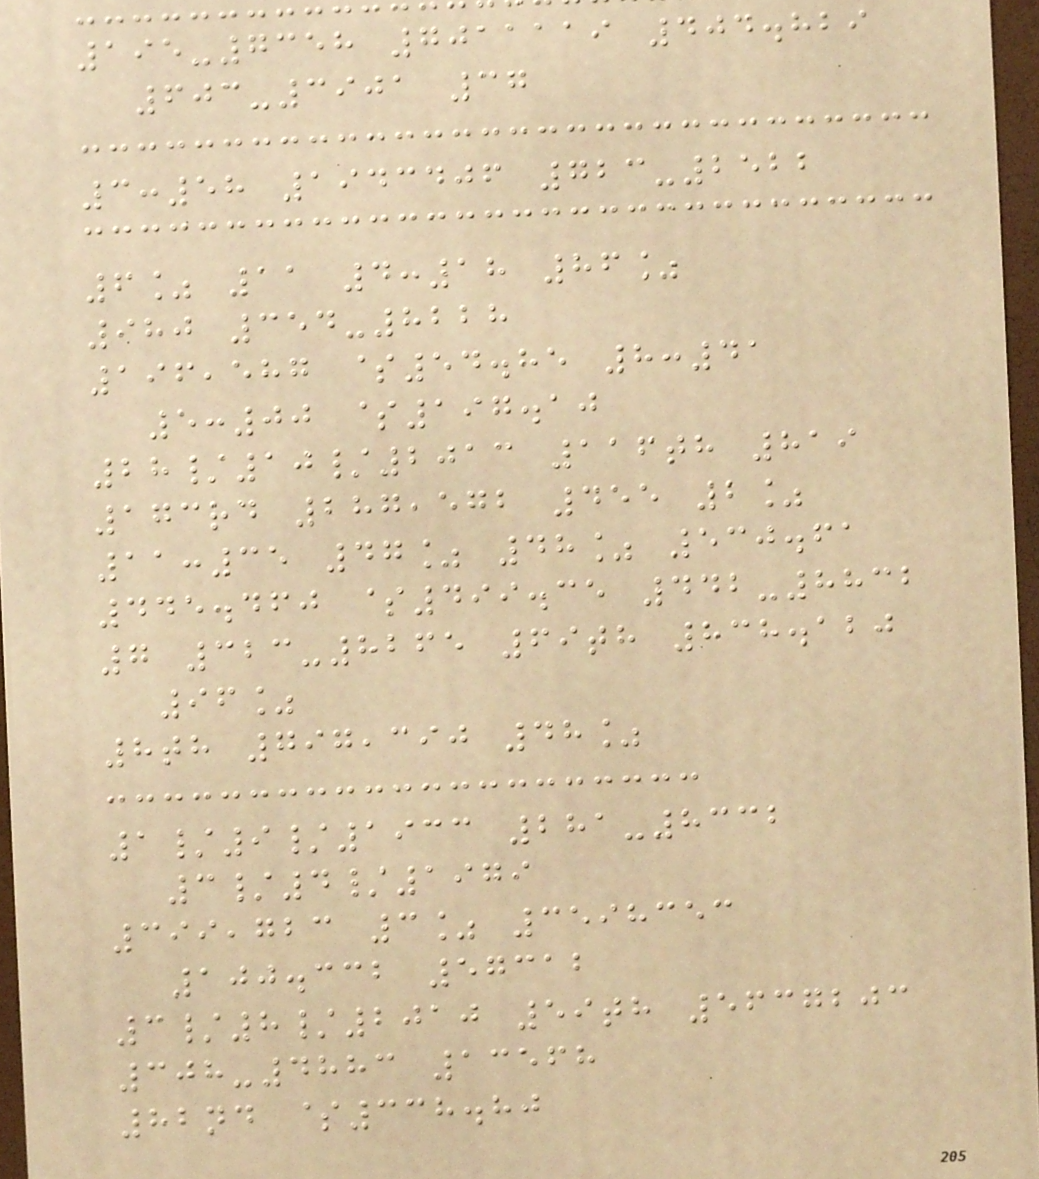195-7358 7011119 404.829
603-3901 37
3:58 1943406 723-2522
6% 11 4:18 86%
980 354-8228
196,587 $54.85 8:41
5:00 $197.10
28/10/2013 116th 819
173rd 287,572 455 2%
11:35 47% 48% 530.61
445.460 $499.35 442-8832
7 323-8265 69th 838.120
96%
8th 797,390 48%
1/9/1933 281-8332
3/4/1979
399,723 3% 3598353
100.332 57312
3/8/2010 59th 5637203
308-4883 13568
82nd $338.80
